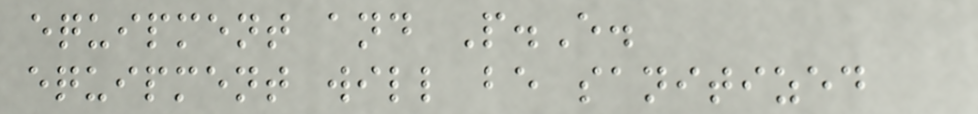equipment and P.E.
equipment will be sanitized
